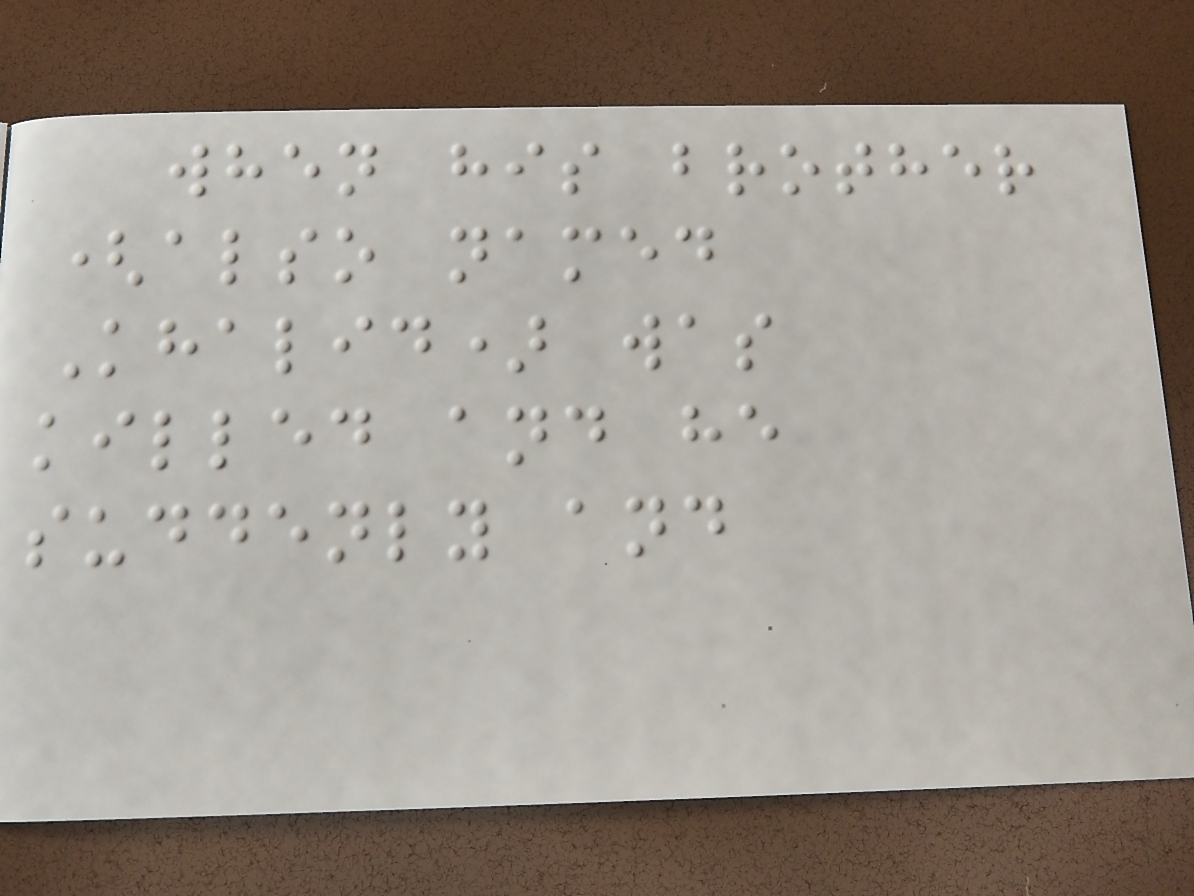when his brother
(also named
Khalid) was
killed and he
suddenly and
